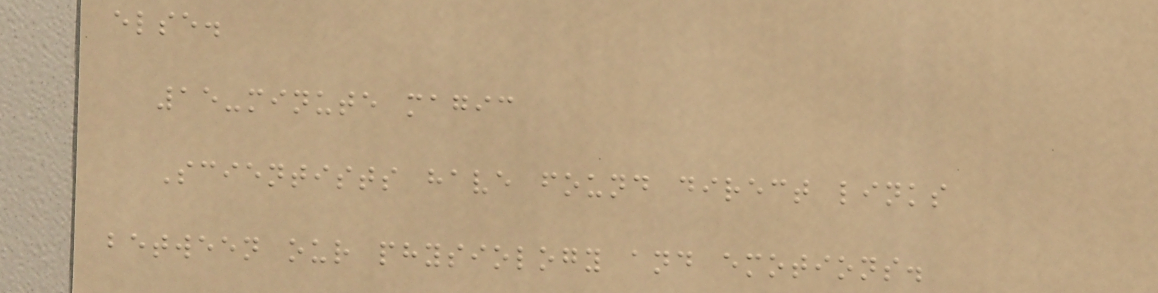else.
15-minute magic
Scientists have found direct links
between our physiology and emotions.
